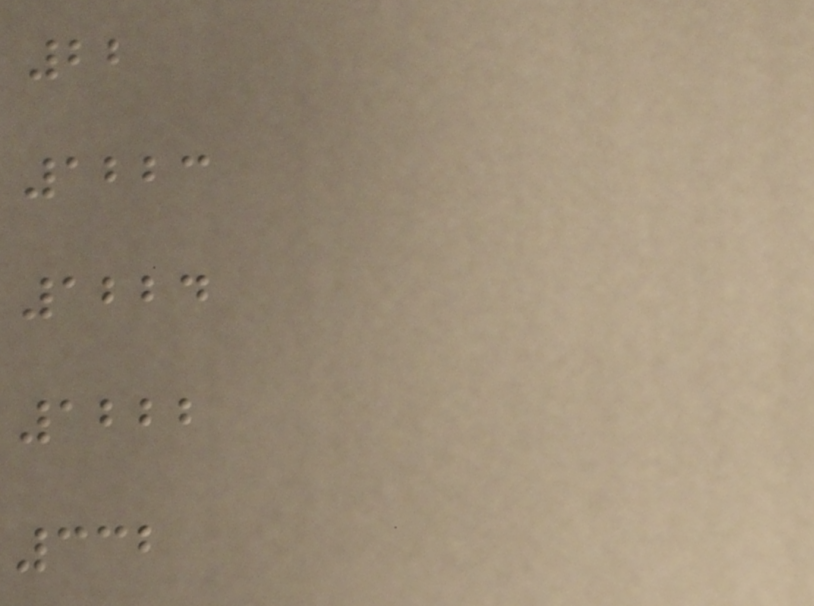22
1223
1224
1222
332
